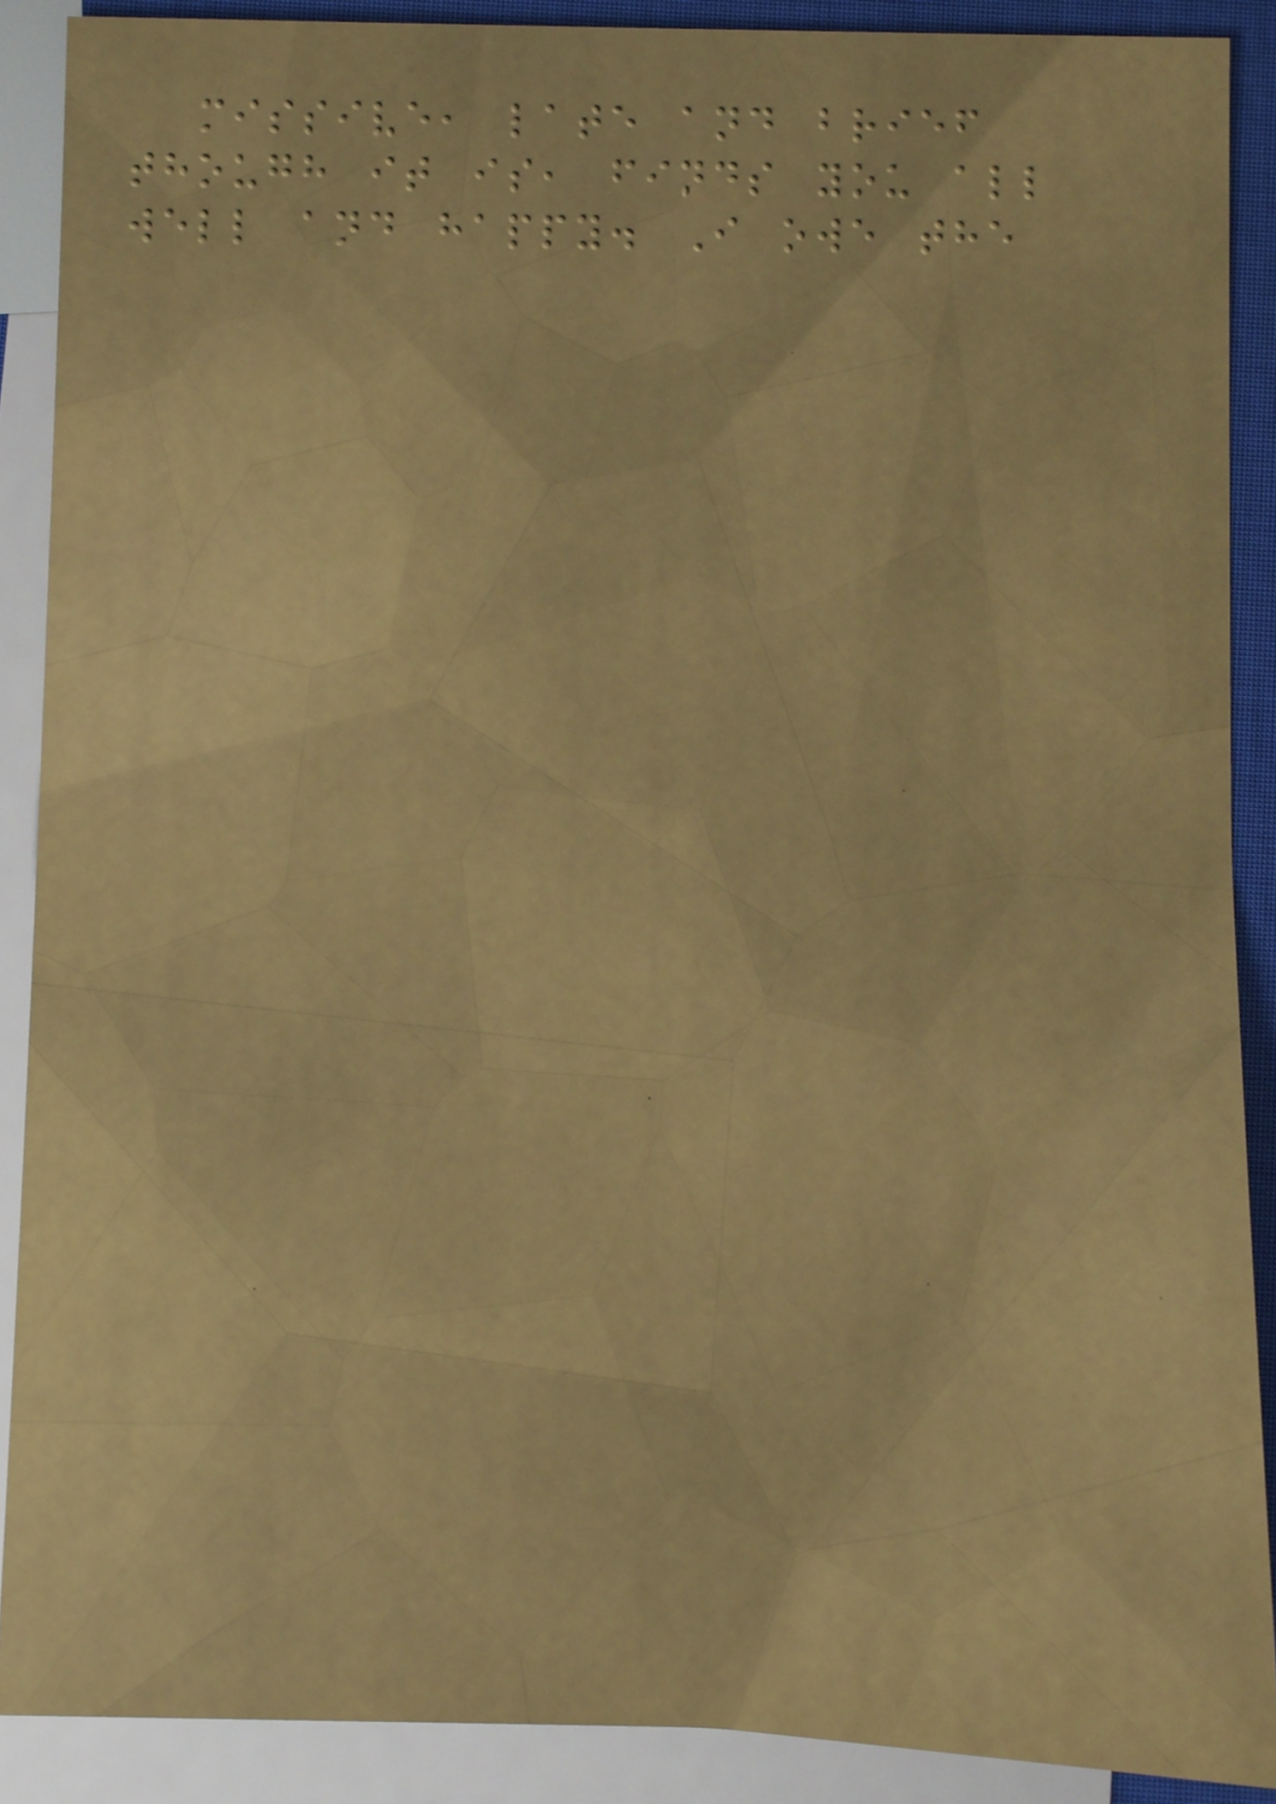missive, late and brief
though it is, finds you all
well and happy. I owe the
